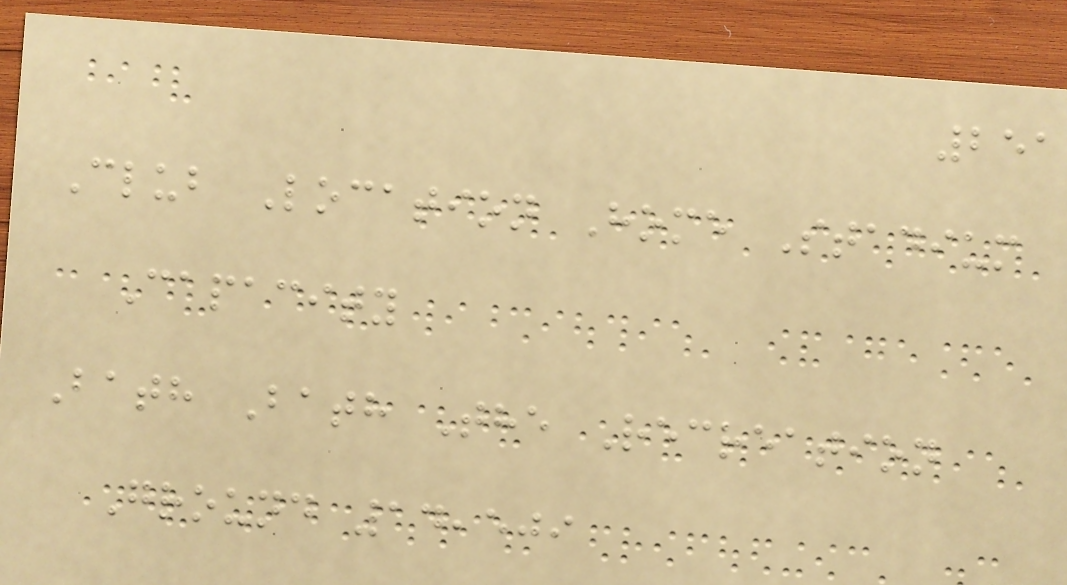251
Club Location Home Stadium
Capacity
Bath Bath The Recreation
Ground 14,509
